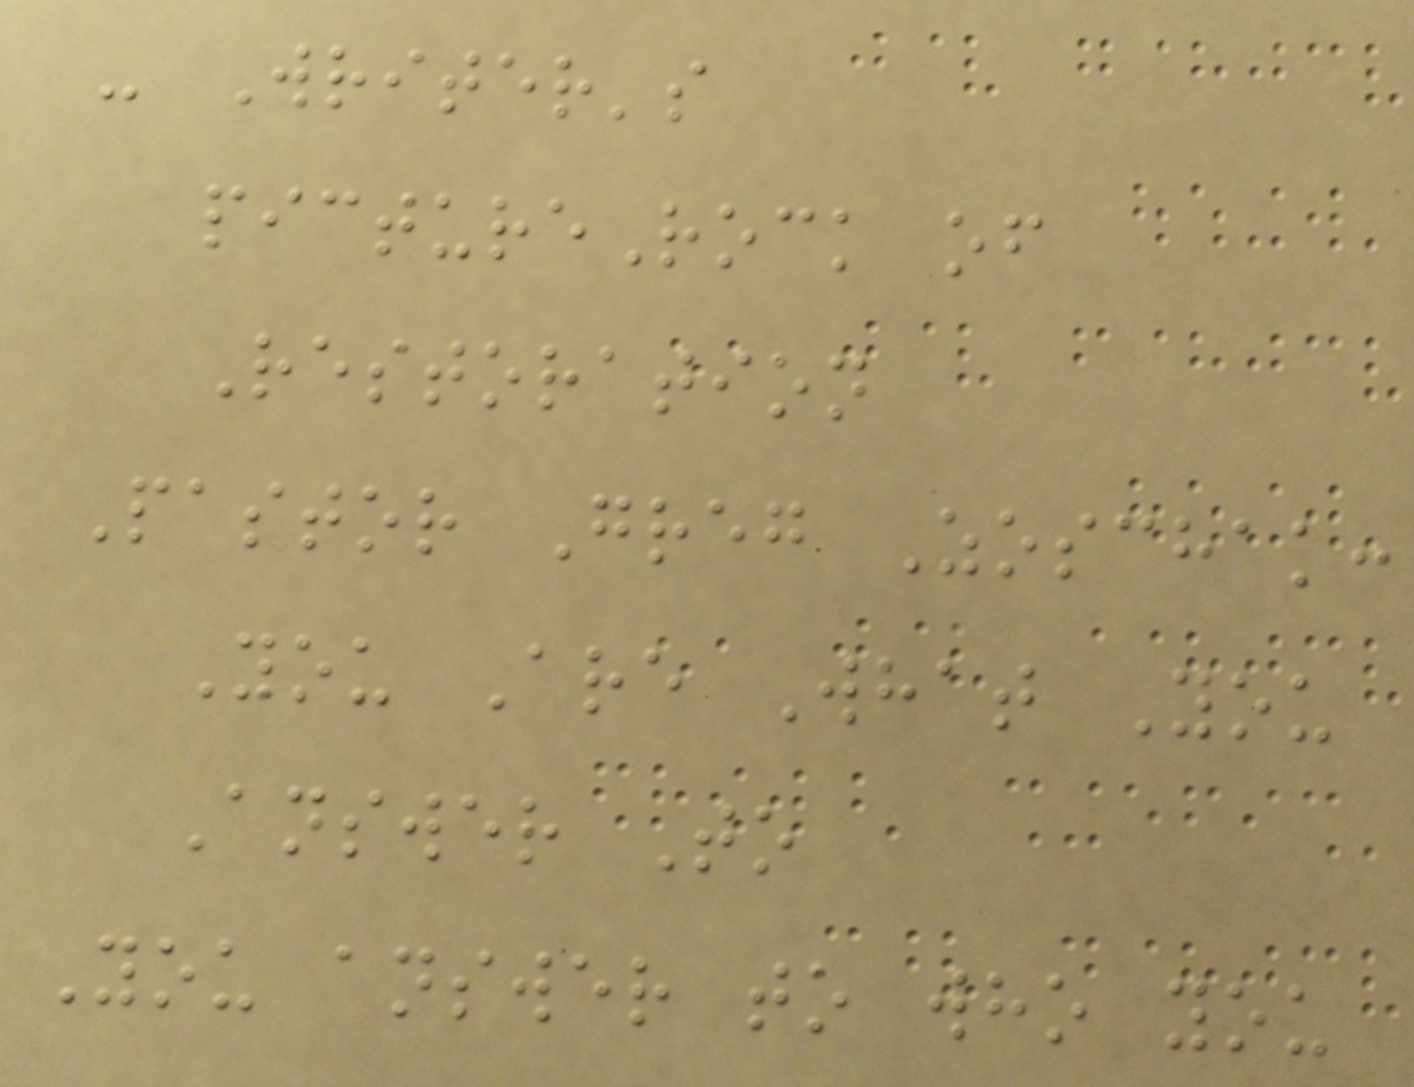- Writer's
pictureRock of
Restoration
Pastor Greg Zoschak:
You Are What You
Answer To
You answer to who you
